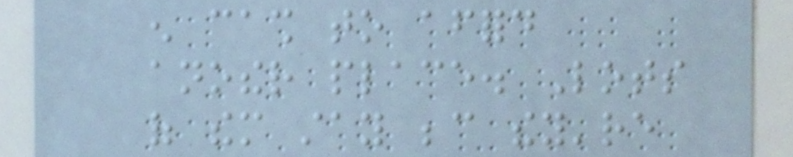enough cash to afford
another place. Lots
of them stay because they're
